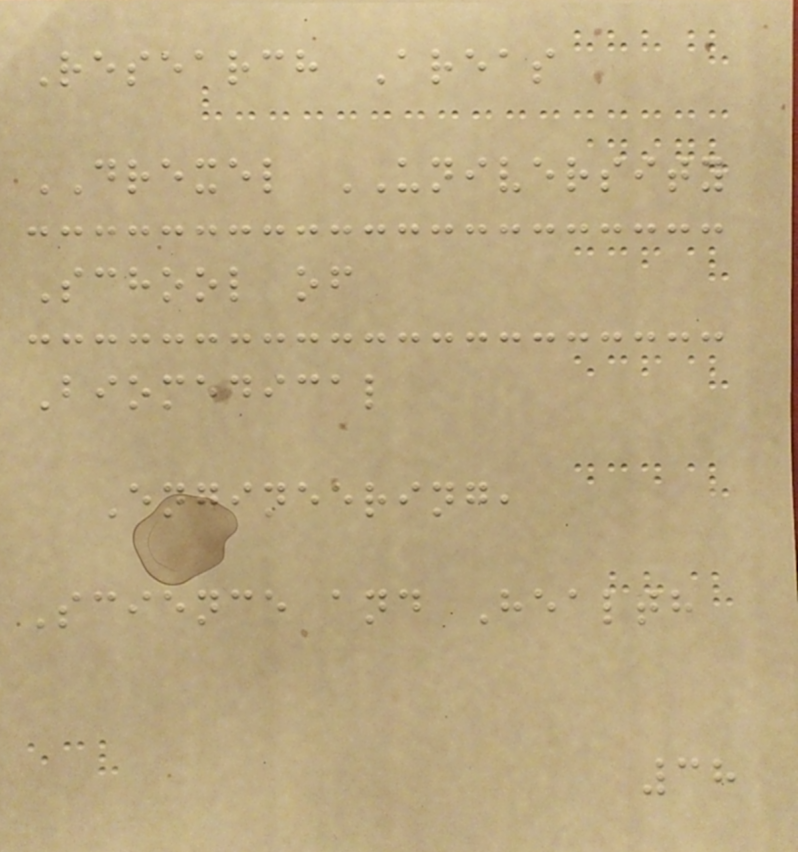Research Areas
DREXEL UNIVERSITY
School of
Biomedical
Engineering,
Science and Health
38
